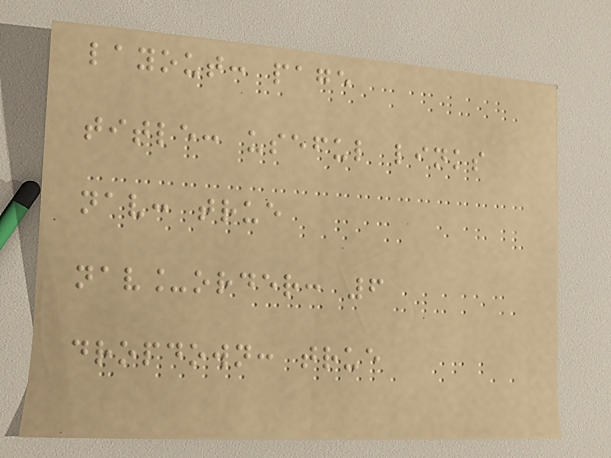layout: page
title: useful links
nav: true
nav_order: 6
dropdown: true
